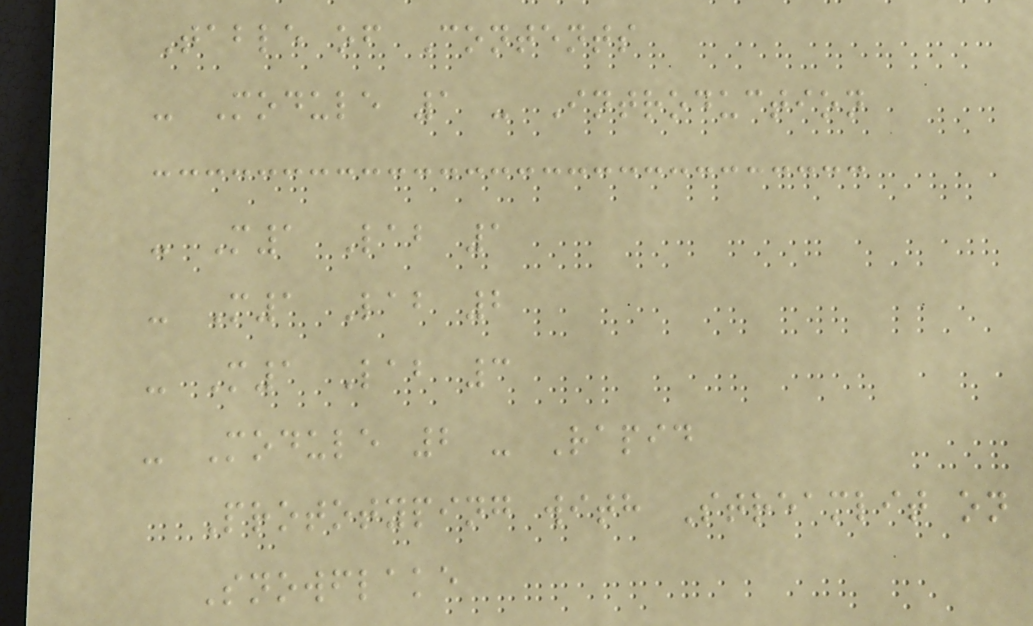Table of Contents
- Module 1 - Introduction
- M1 Lab 1
- M1 Lab 2
- M1 Lab 3
- Module 2 - Rapid
Prototyping with Streamlit on
Snowflake
